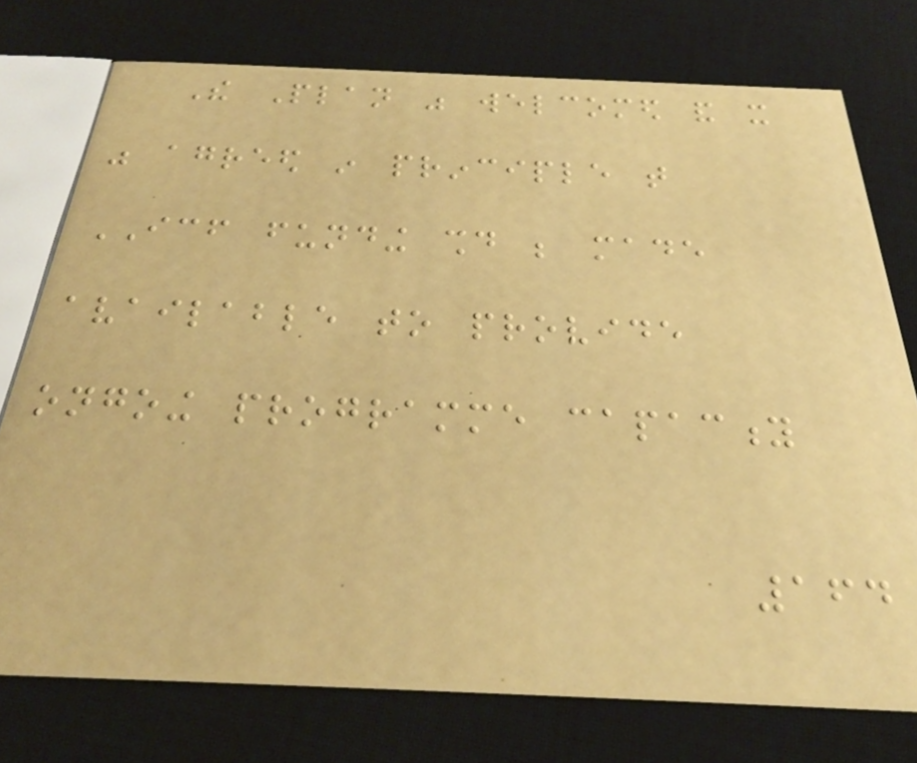The Plan was welcomed and it
was agreed in principle that
ICF funding should be made
available to provide
ongoing programme capacity
164
